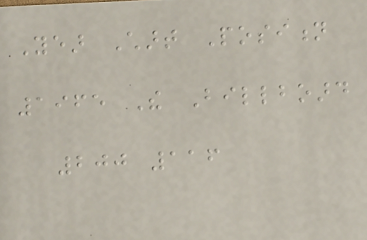Year Chart Position
1965 The Billboard
200 116
